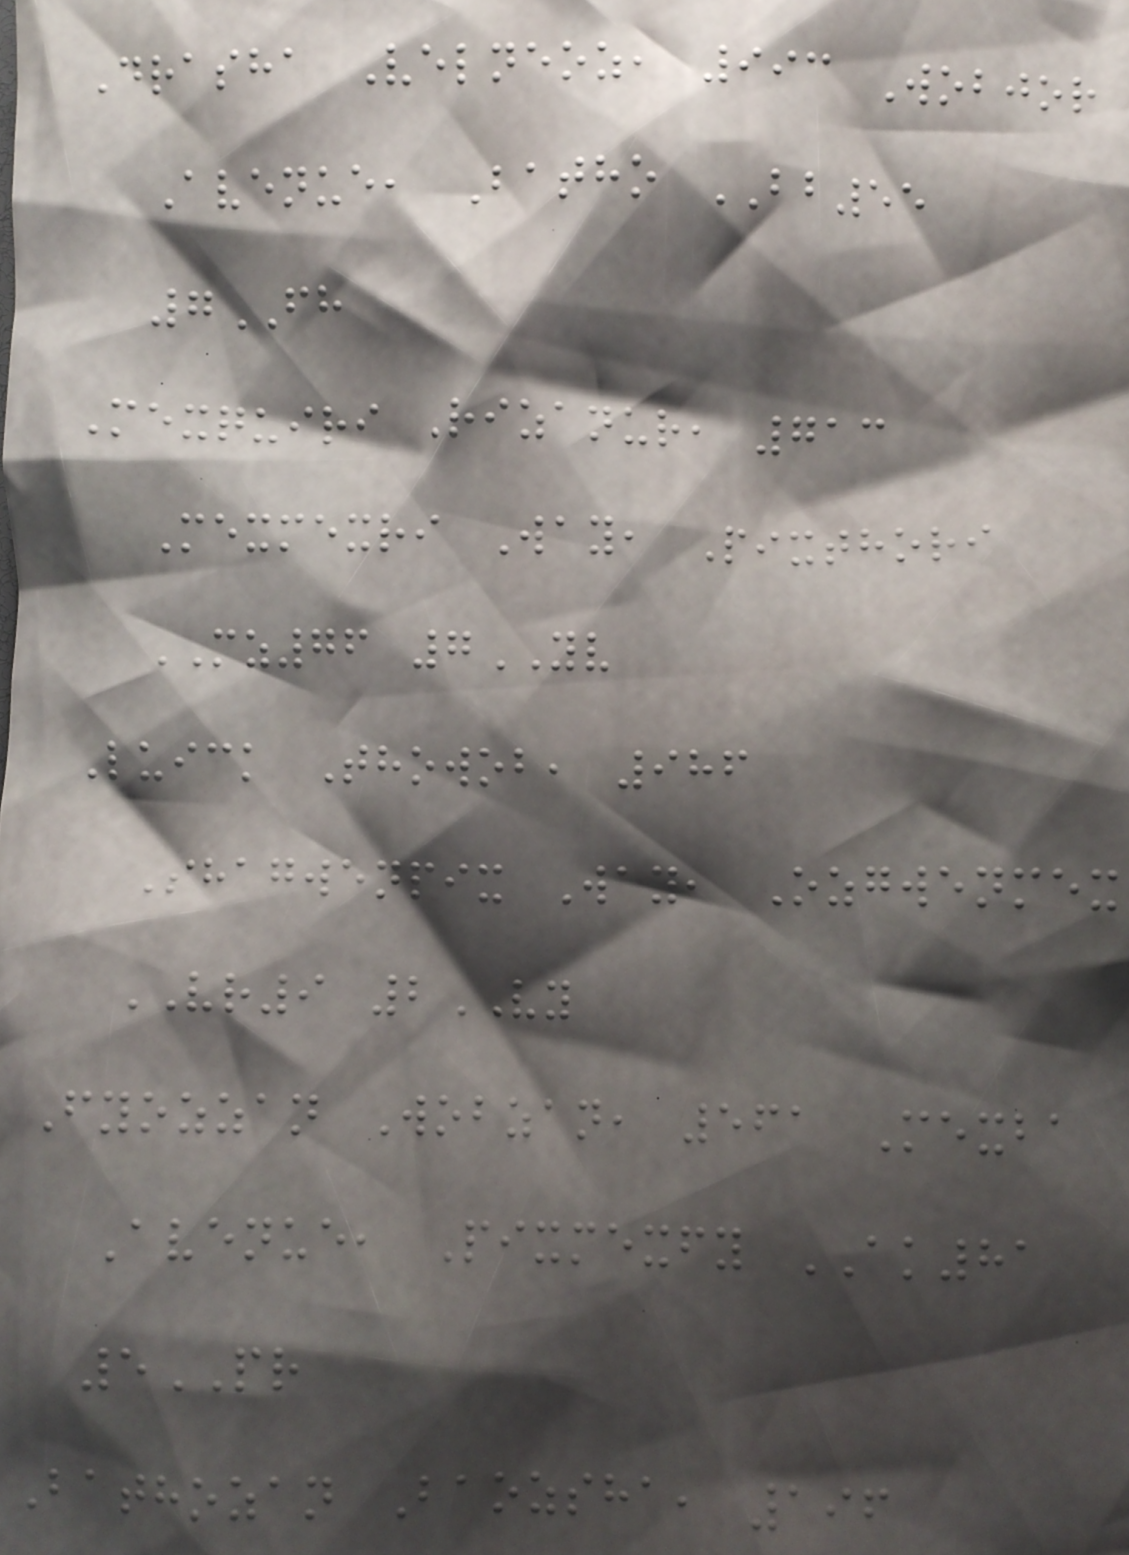Drasha Velneoz, 993 Wobjor
Avenue, Batho BB55
7FH
Mexquiri Rizanur, 713
Mexmexri Way, Pixthori
MZ76 7YV
Luick Thowob, 986
Shagwenpix Way, Ozgwenmex
VR9 2VY
Fyozzan Wobzan, 561 Mexba
Avenue, Pixmexfy AK81
5PR
Bathozan Baozsha, 196
